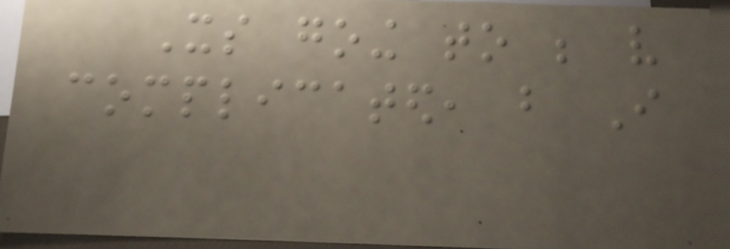Its going to be very
complicated, but I
